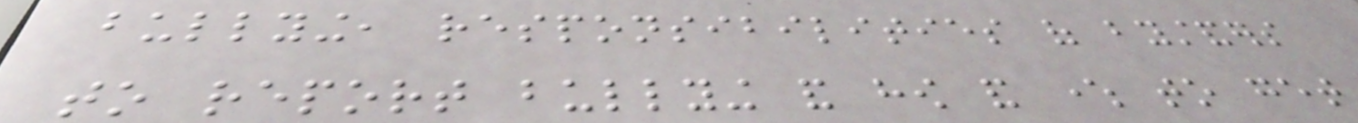bullying, responsibilities of bystanders
to report bullying and how and where to get
